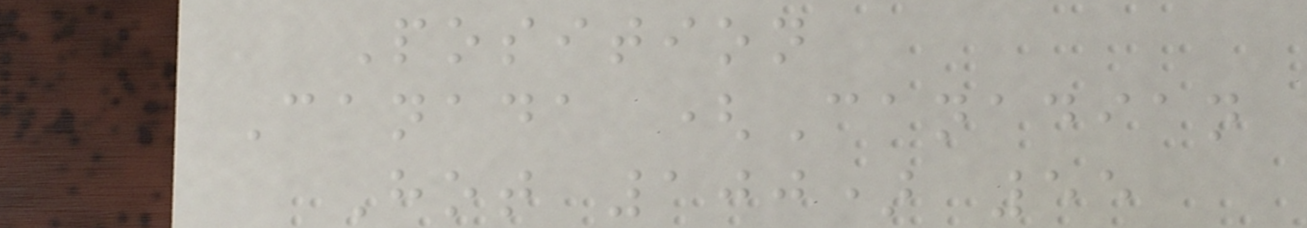Position
Canada (Canadian
Hot 100) 55
